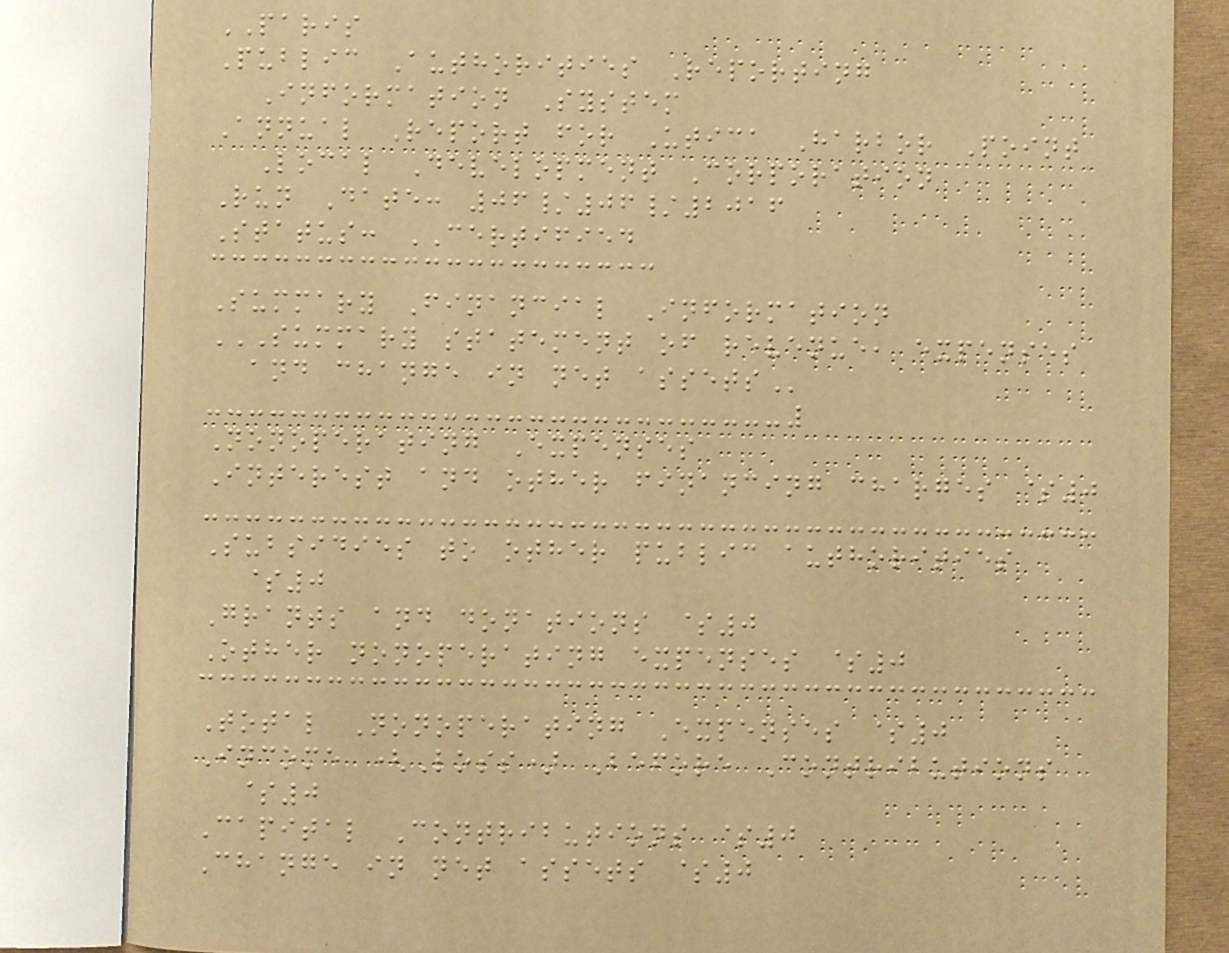PARIS
Public Authorities Reporting
Information System
Annual Report for Utica Harbor Point
Local Development Corporation
Run Date: 06/06/2016
Status: CERTIFIED
Summary Financial Information
SUMMARY STATEMENT OF REVENUE, EXPENSES
AND CHANGE IN NET ASSETS
Nonoperating Expenses
Interest and other financing charges $0
Subsidies to other public authorities
$0
Grants and donations $0
Other nonoperating expenses $0
Total Nonoperating Expenses $0
Income (Loss) Before Contributions
$0
Capital Contributions $0
Change in net assets $0
